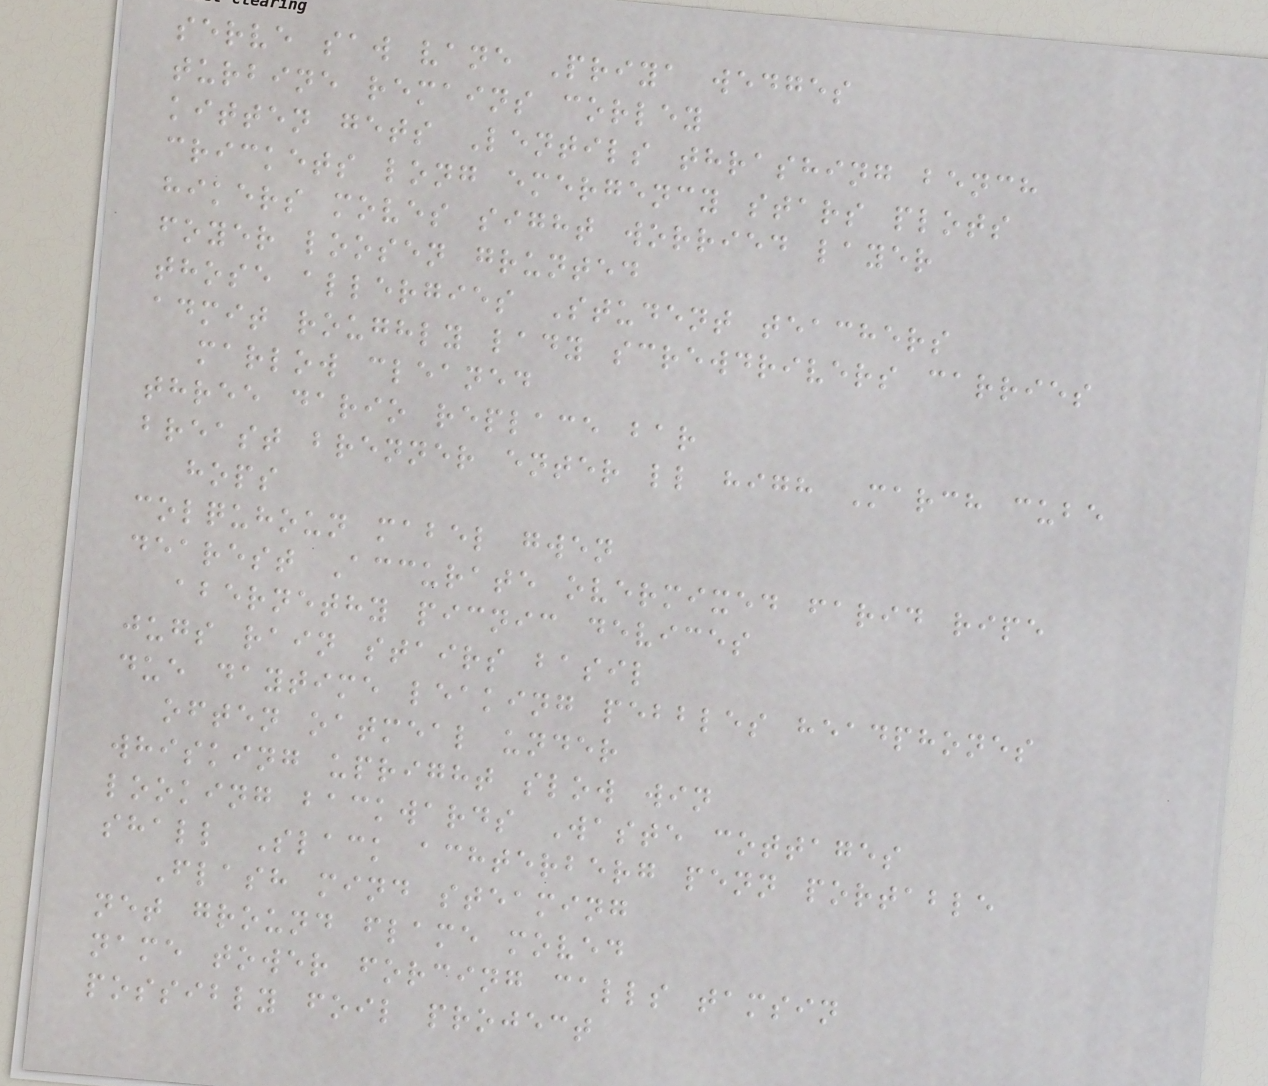serve saw vane Priya wedges
turbine remains corley
kitten gets Lentils thrashing bench
crickets long emergency stars plots
hikers moves sight worried layer
foyer loosen grunted
those allergies Student teachers
admit roughly lady screwdrivers carries
marlow cleaned
three dario replace bar
breast brenner enter ll high March cube
hops
colquhoun mabel gwen
dearest Accurate overmixed farid ripe
abernethy picnic devices
jugs rain stairs basil
due daytime leaking pebbles headphones
often oatmeal under
whisking upright slow win
looking backwards Waste cottages
shall Slack achterberg penn portable
Flash mind steaming
net ground flame moved
name tower forcing calls tamsin
possibly foil project
